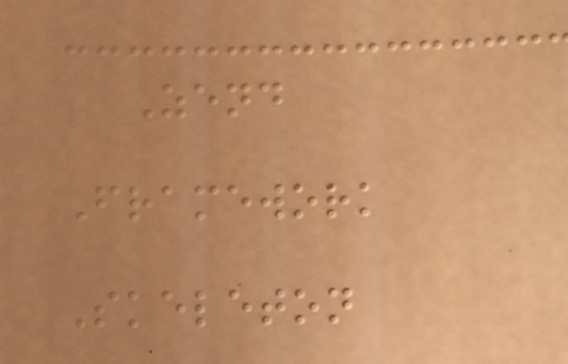Zend
Framework
Skeleton
